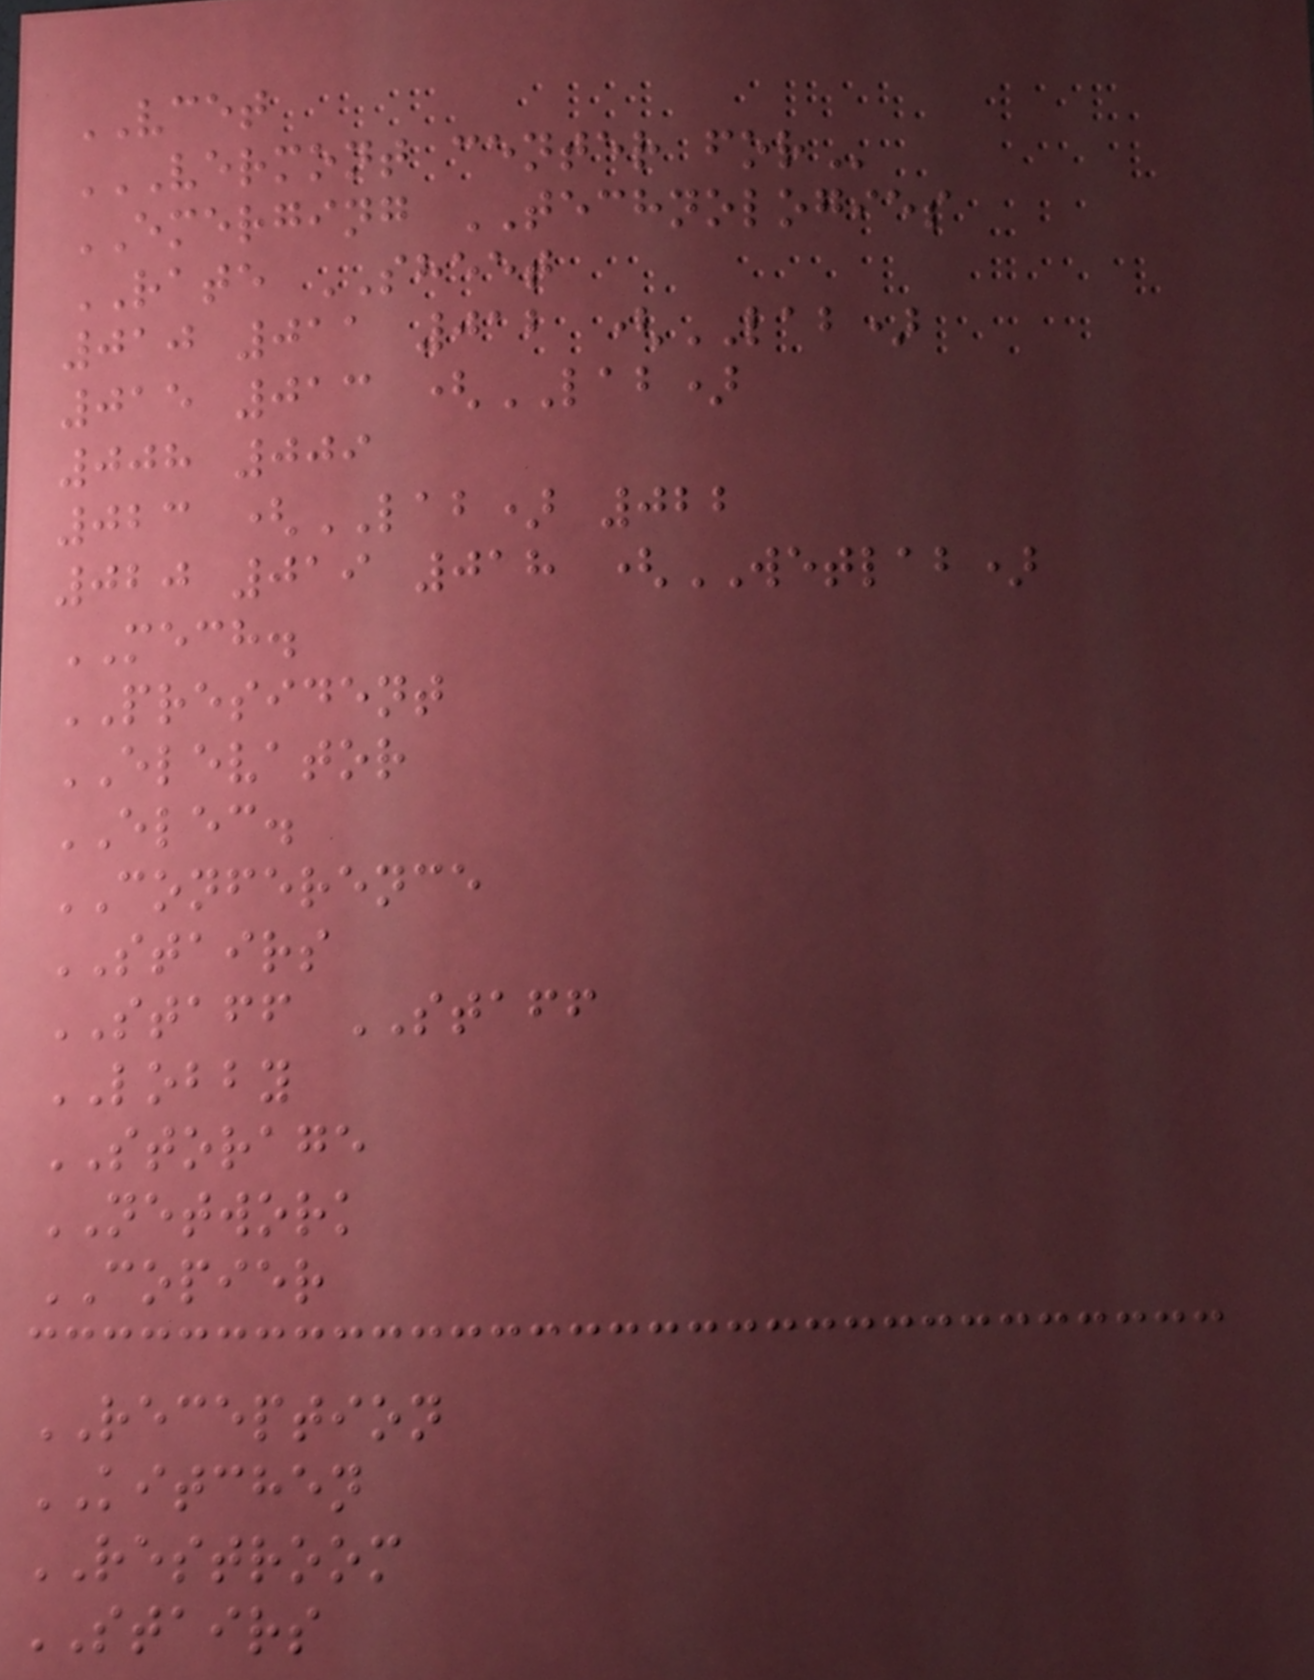VCET
VERMONT CENTER FOR
EMERGING TECHNOLOGIES
RATE SHEET
010 011 012 (LAB)
015 013 (LAB)
008 009
023 (LAB) 022
020 019 018 (WETLAB)
MECH.
PRESIDENT
ELEVATOR
ELEC.
CONFERENCE
STAIRS
STAFF STAFF
LOBBY
STORAGE
NETWORK
COPIER
RECEPTION
KITCHEN
RESTROOM
STAIRS
